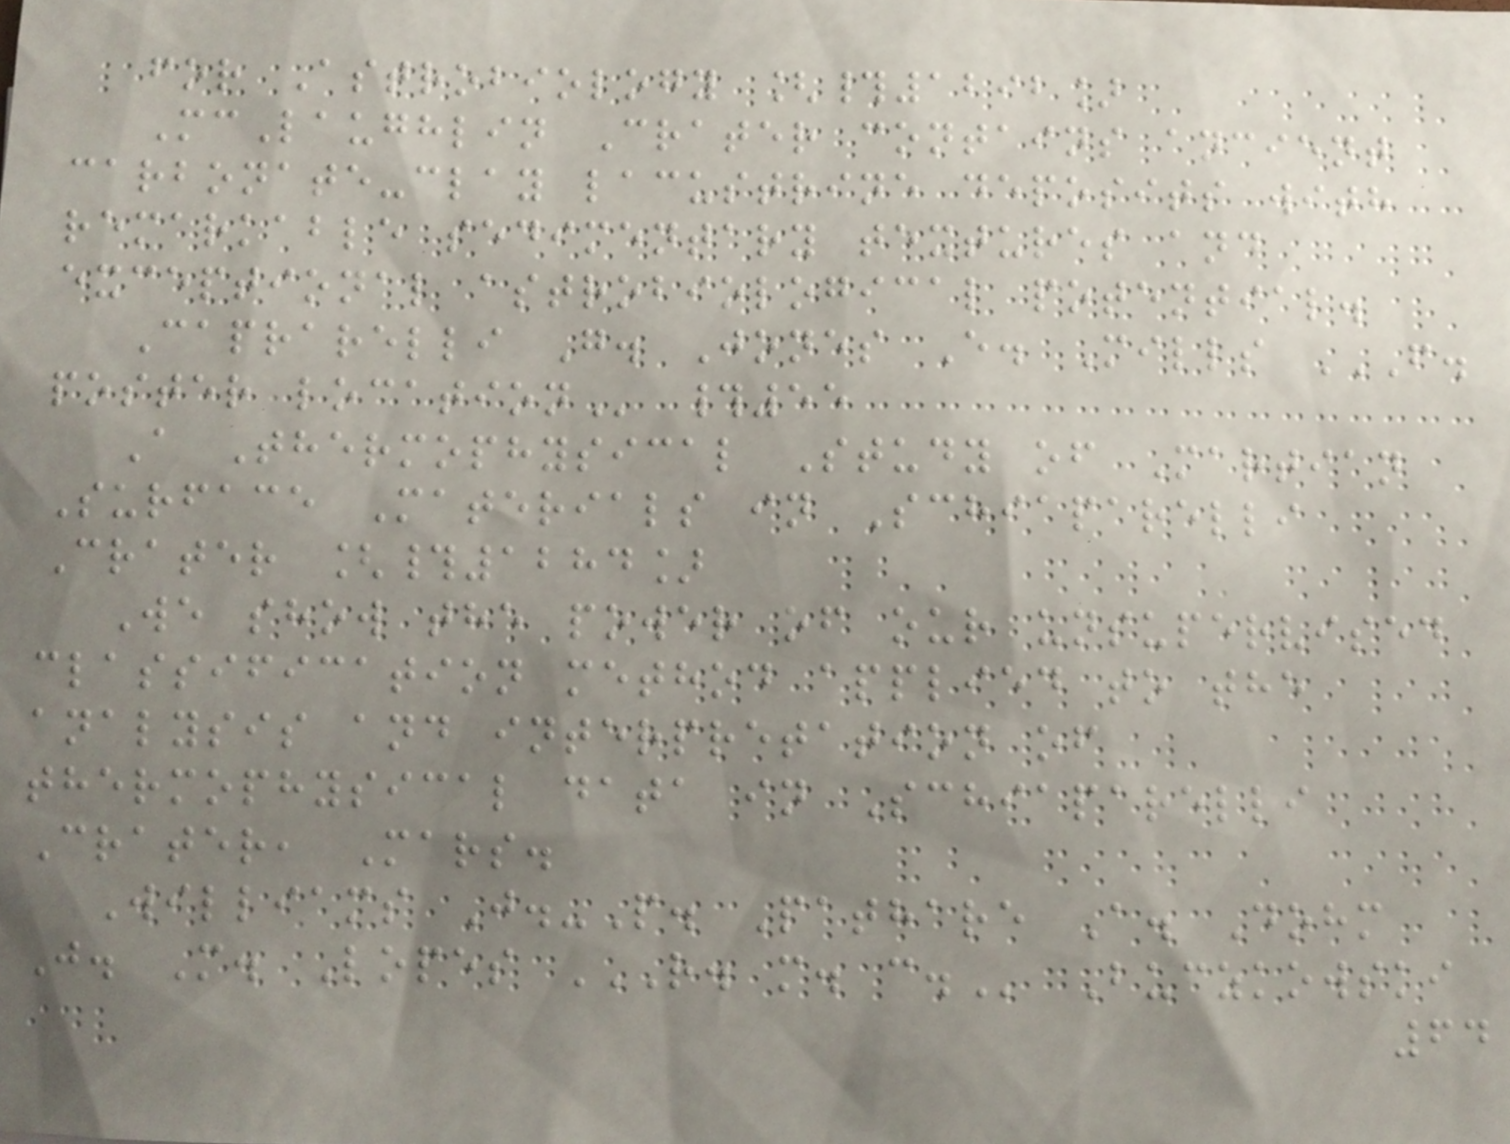for Astrobiology [#1292]
McLaughlin Crater contains ancient
carbonate-clay lacustrine deposits with
remarkable sedimentary textures and
exceptional astrobiological potential.
Caprarelli G. Jones E. Mills F.
POSTER LOCATION #55
A Thermophysical Study of Martian
Surface Materials in Schiaparelli
Crater [#1284]
We show the power of our unsupervised
classification method applied to the
analysis and interpretation of
thermophysical data in Schiaparelli
Crater, Mars.
Williams J.-P. Pathare A. Dohm
J. M. Lopes R. M. C. Buczkowski
64
